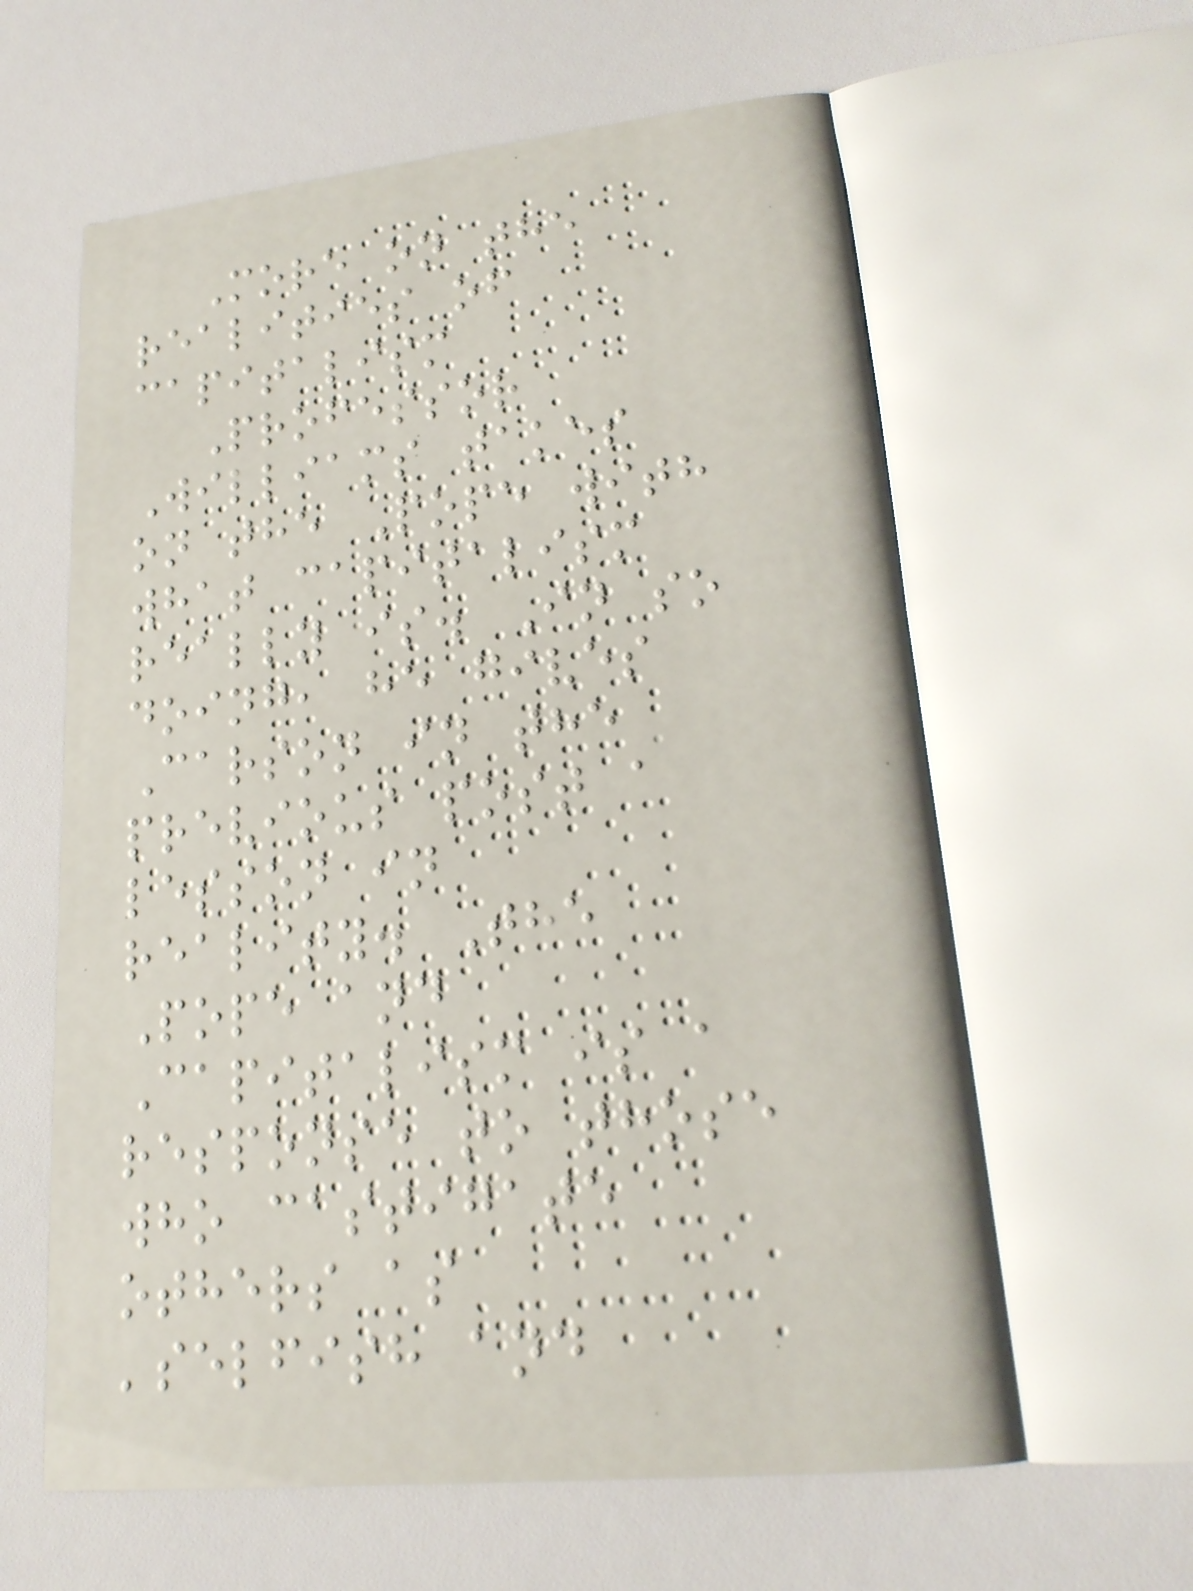More on the
realities of
capitalism
Professor
Williams takes
on the Pope with
what capitalism
really is. In so
doing, he gives
Carson in the
previous post a
lesson in
reality. The
Pope and
Capitalism is a
response to those
who castigate
others as
'selfish and
